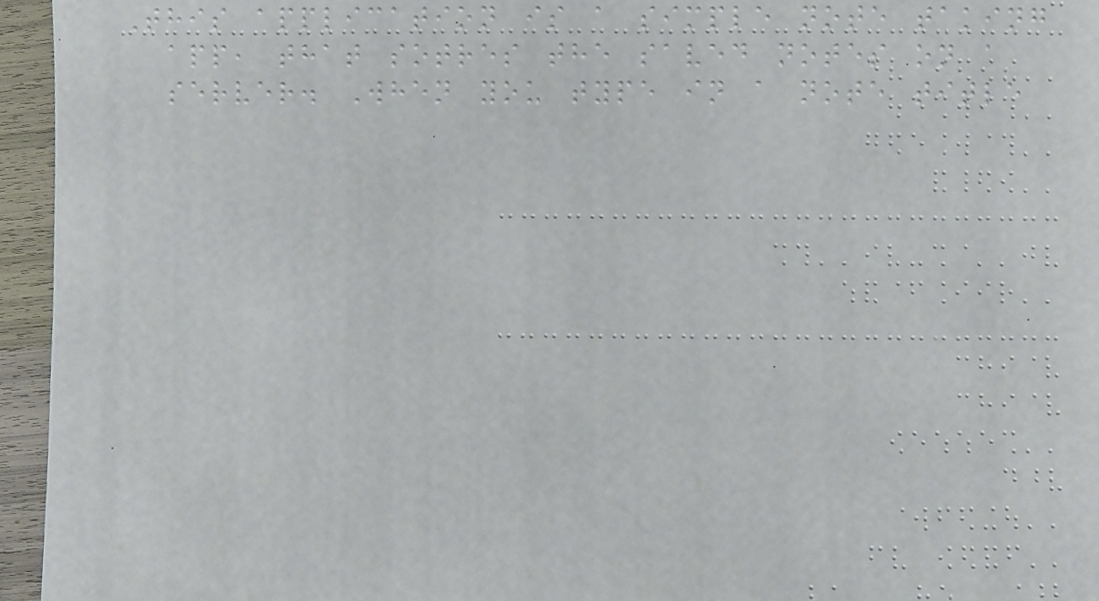This application is a simple note taking
app, that sotres the saved notes on a
server. When you type in a note title
